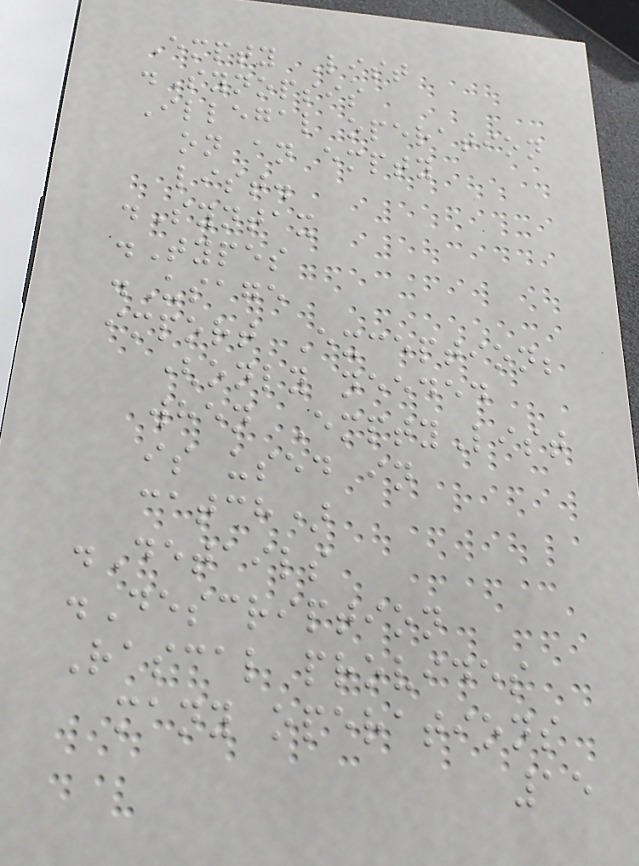Empty List
.Synopsis
Illegal operation
on an empty
list.
.Syntax
.Types
.Usage
import Exception;
(only needed
when EmptyList
is used in
catch)
.Details
.Description
Rascal provides
many operations
15
